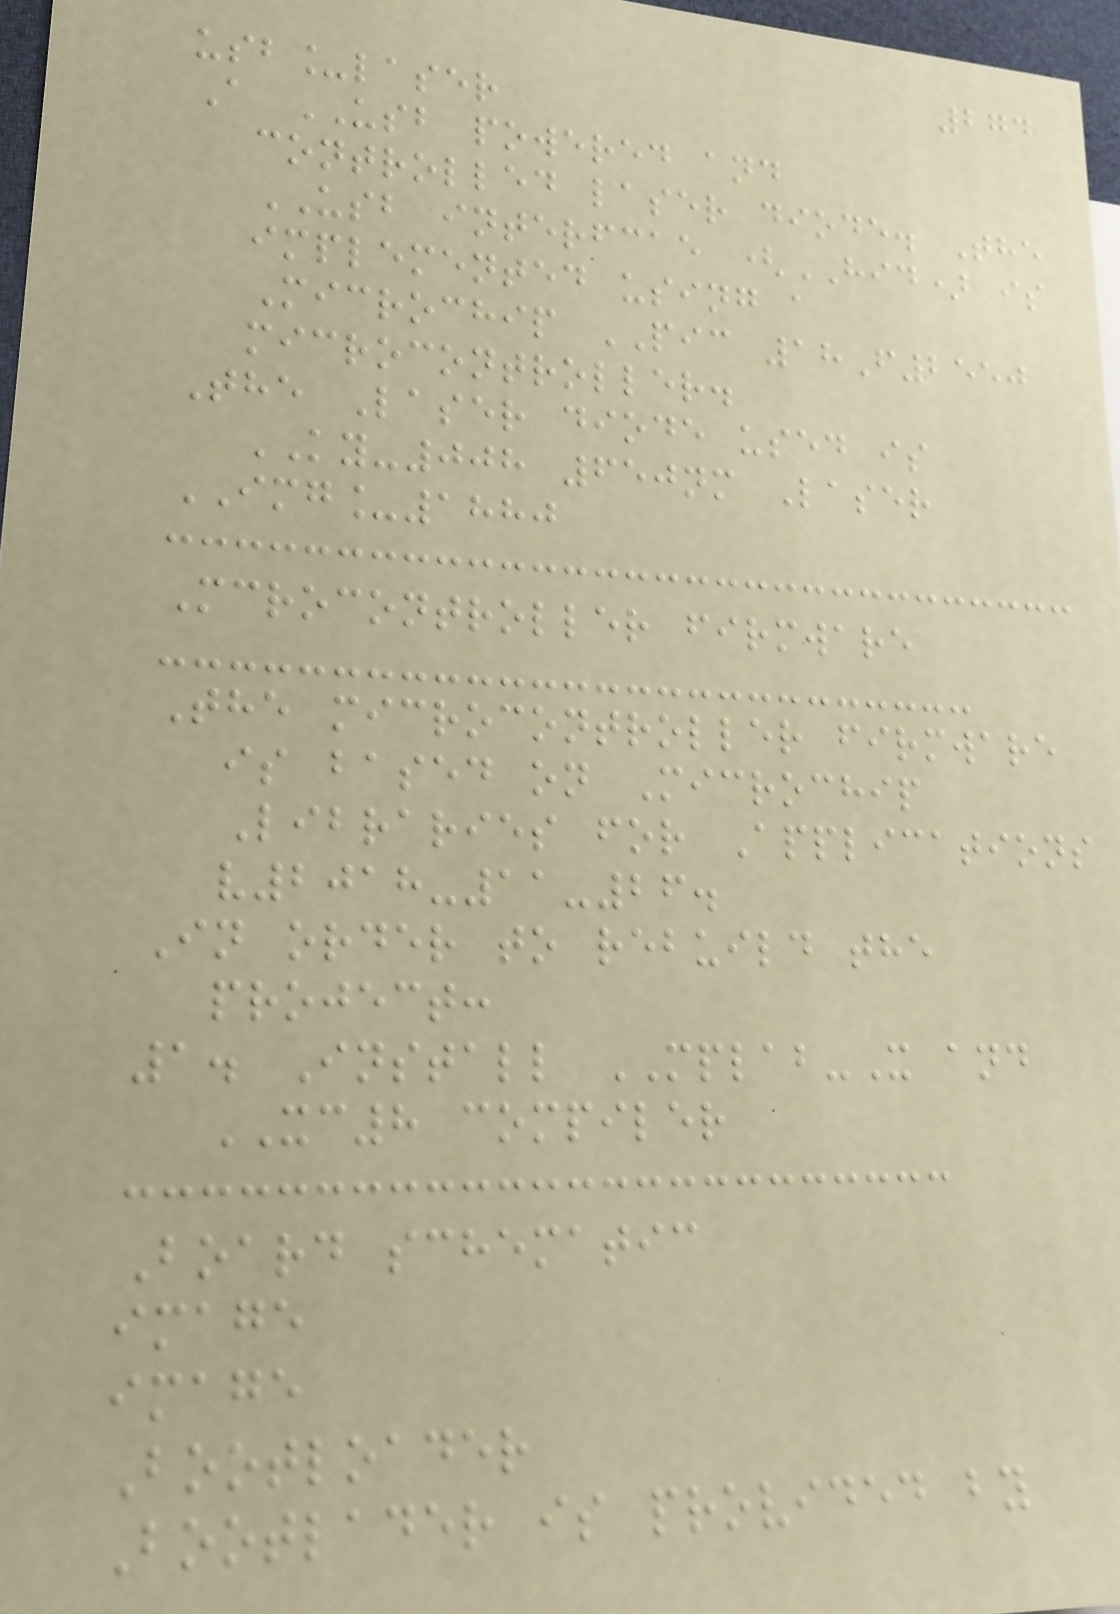274
usb_laser
A USB powered and
controlled laser diode. The
USB interfcae (HID) is
implemented using a
Microchip PIC 18F2550
microcontroller.
The Laser diode used is
KY-008 650nm Laser
IMG_1880
Mcrocontroller firmware
The microcontroller firmware
is based on Microchip
Libraries for Applications
v2018-11-26.
In order to rebuild the
project:
1. Install MPLAB-X and
XC8 compiler
Board schematic
image
image
Bootloader
Bootlader is provided by
